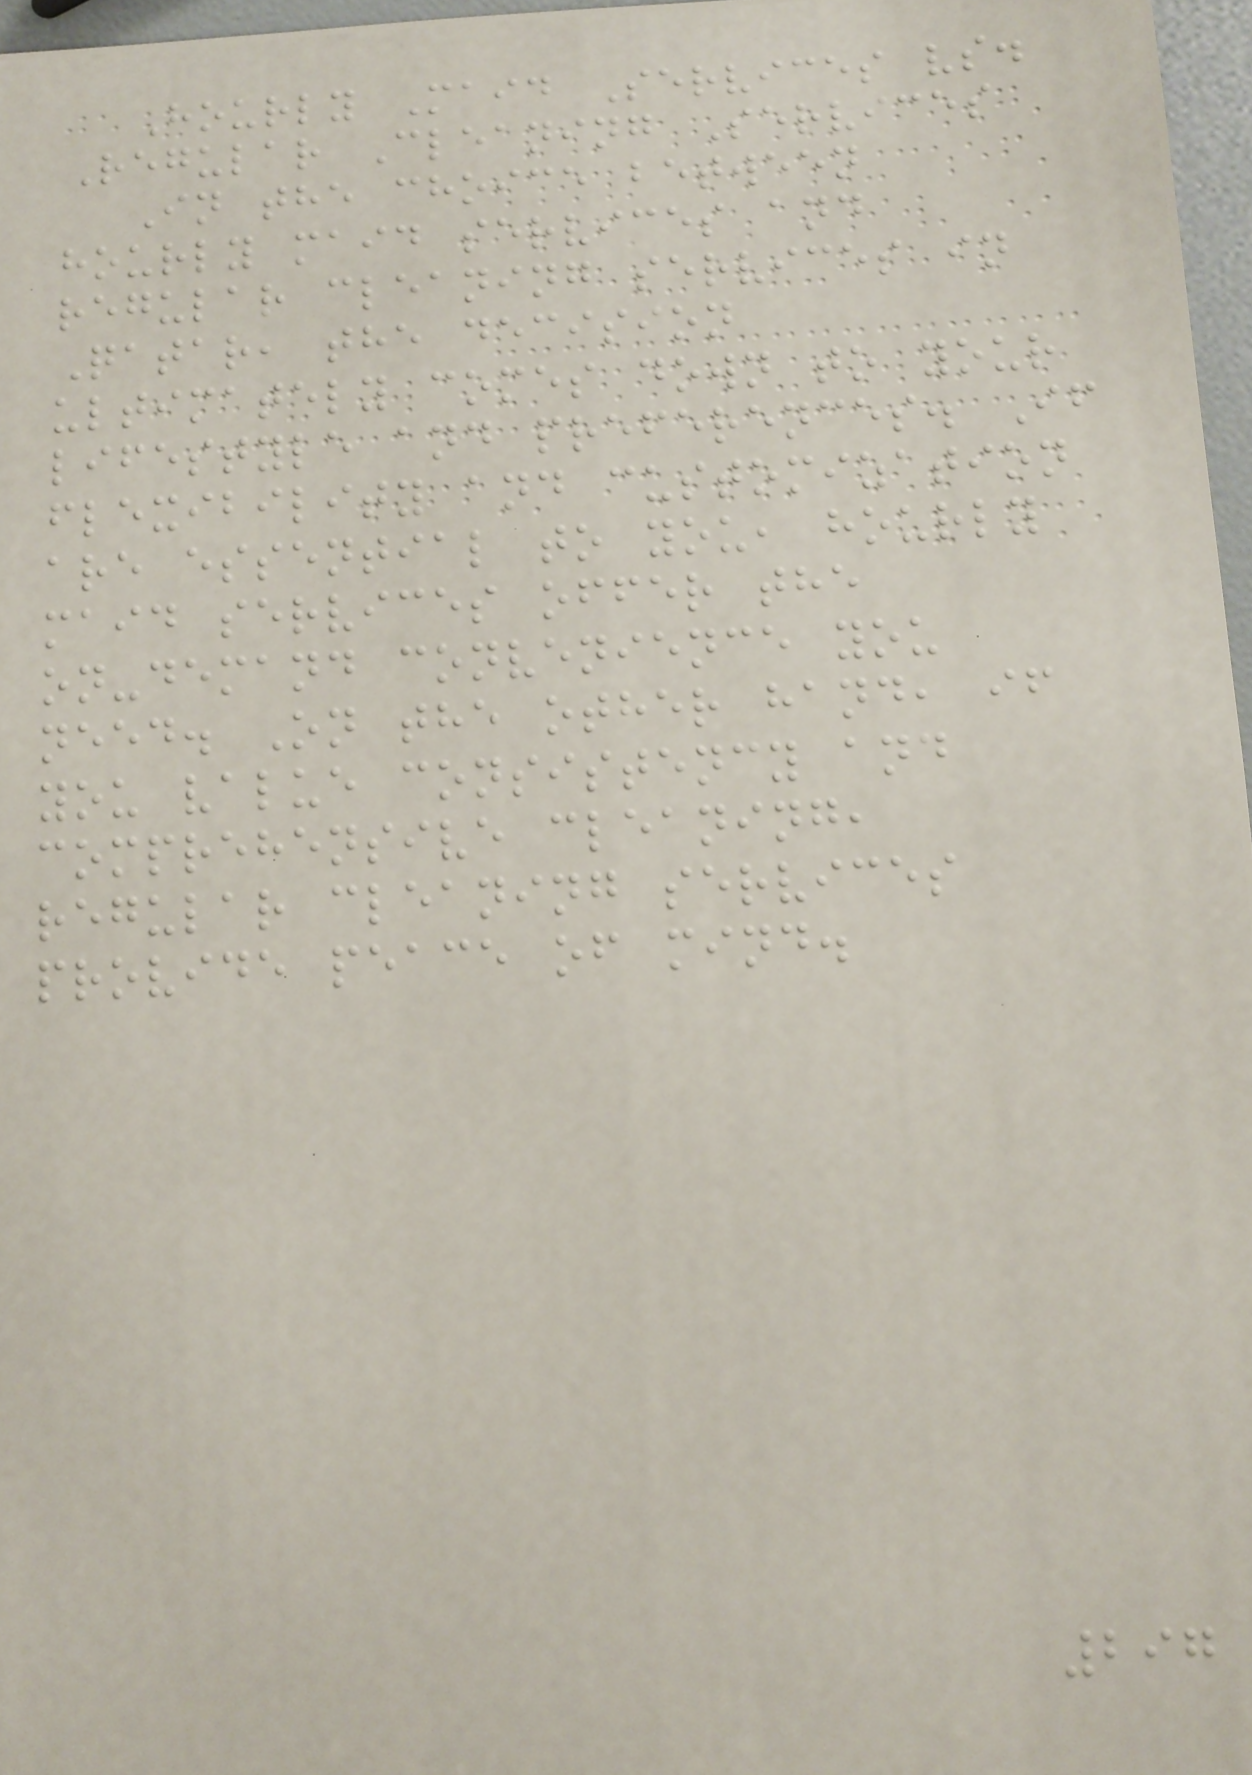Hourly Maid Services vs.
Regular Cleaning Services
In the choice between
hourly maid services and
regular cleaning services in
Qatar, the decision
ultimately comes down to your
lifestyle and preferences. If
flexibility and customization
are essential to you, hourly
maid services offer the
on-demand convenience you
need. On the other hand, if
you value consistency and
comprehensive cleaning,
regular cleaning services
provide peace of mind.
297
